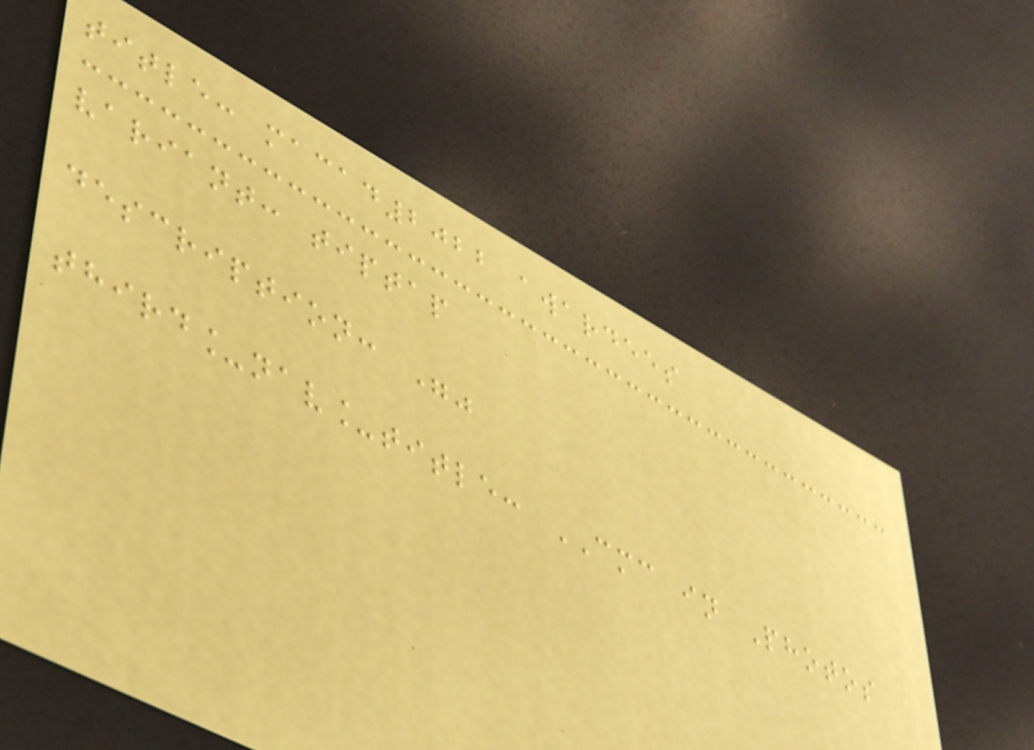title: macad2022 awardees
variant: tiptap
description: ""
third_nav_title: CMC in Photos
